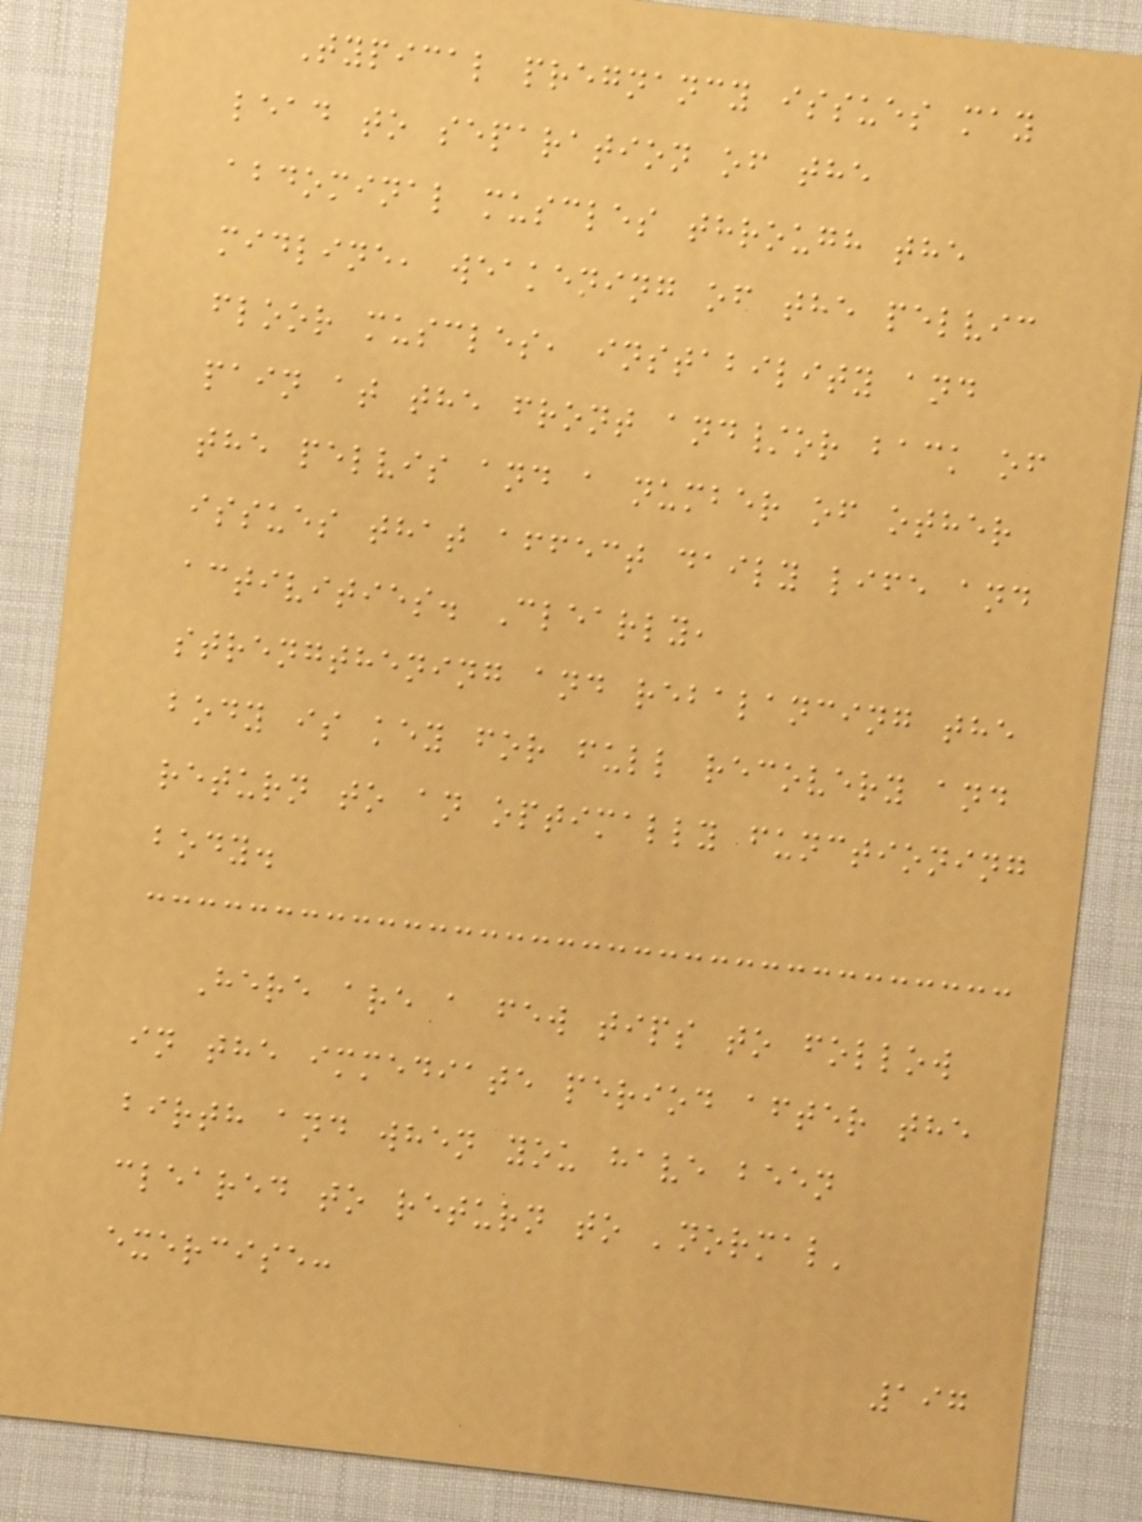Typical pregnancy issues may
lead to separation of the
abdominal muscles through the
midline, weakening of the pelvic
floor muscles, instability and
pain at the front and/or back of
the pelvis and a number of other
issues that affect daily life and
activities. Clearly,
strengthening and rebalancing the
body is key for full recovery and
return to an optimally functioning
body.
Here are a few tips to follow
in the immediate period after the
birth and when you have been
cleared to return to 'normal'
exercise:
197
